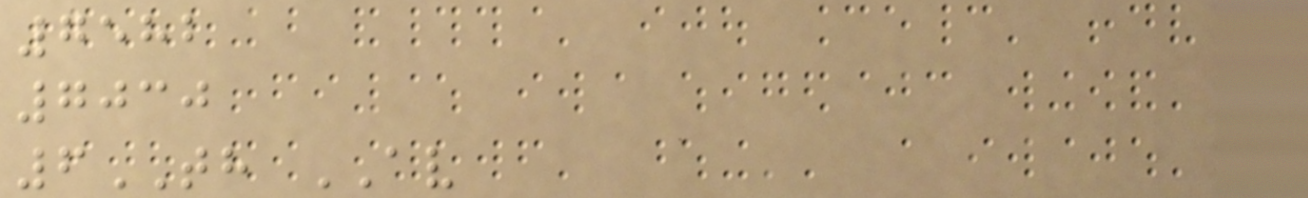7582
7030
6TH AV
